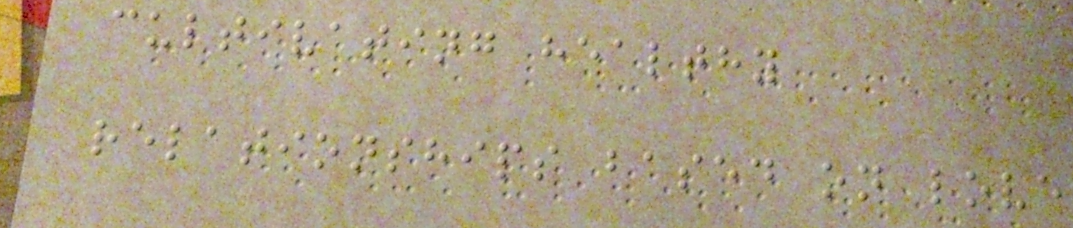cultivating healthy
relationships based on love
